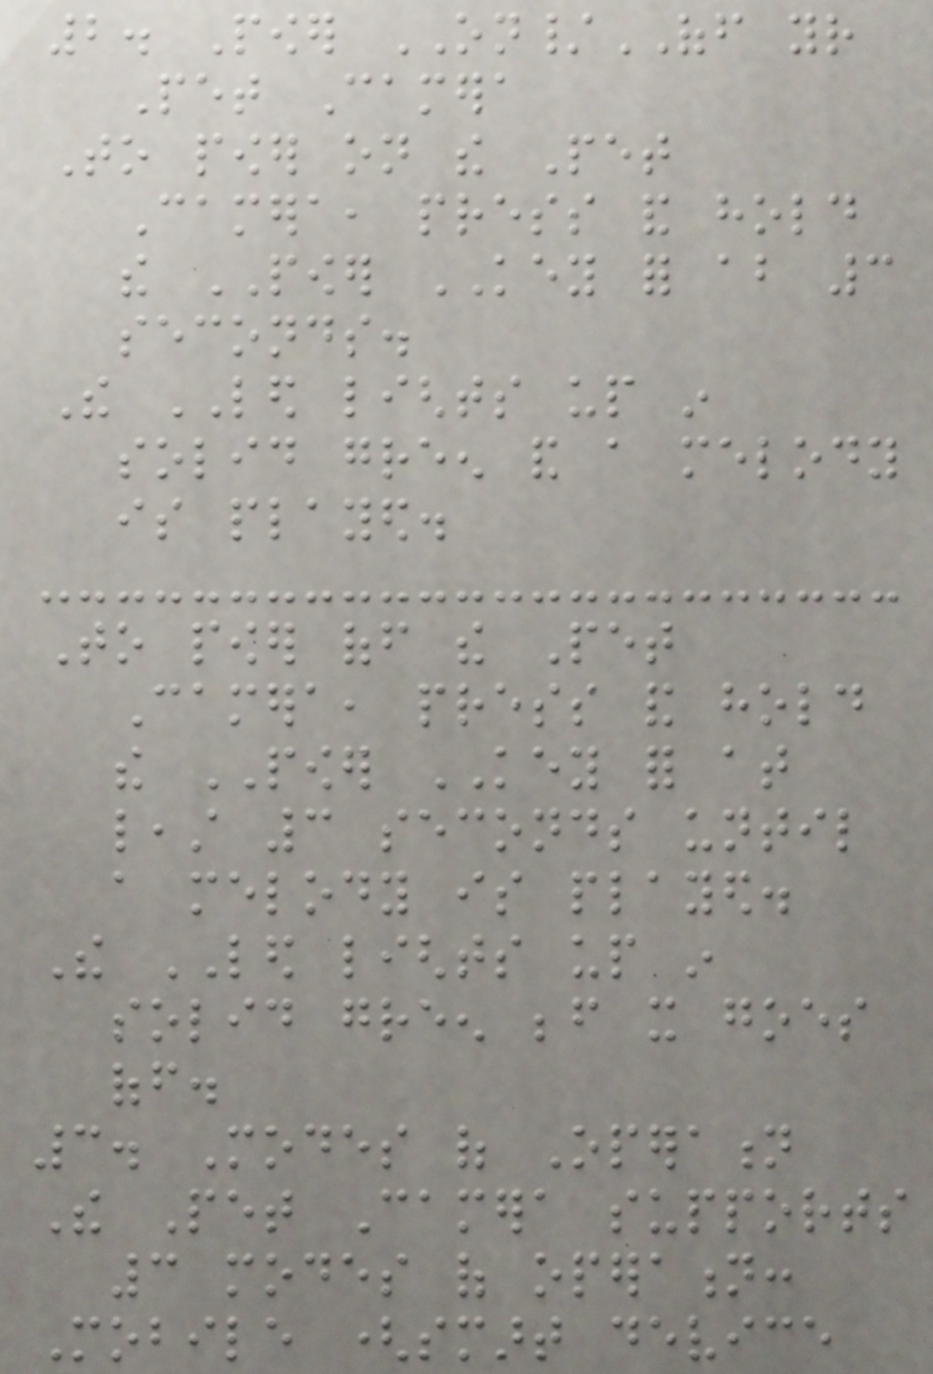2. Power ON/OFF your
Pet Camera
To power on the Pet
Camera, press and hold
the POWER KEY for about 3
seconds.
The LED lights up in
solid green and a melody
is played.
To power off the Pet
Camera, press and hold
the POWER KEY for at
least 3 seconds until
a melody is played.
The LED lights up in
solid green before it goes
off.
3. Modes of Operation
The Pet Camera supports
3 modes of operation:
Mobile (smart device
